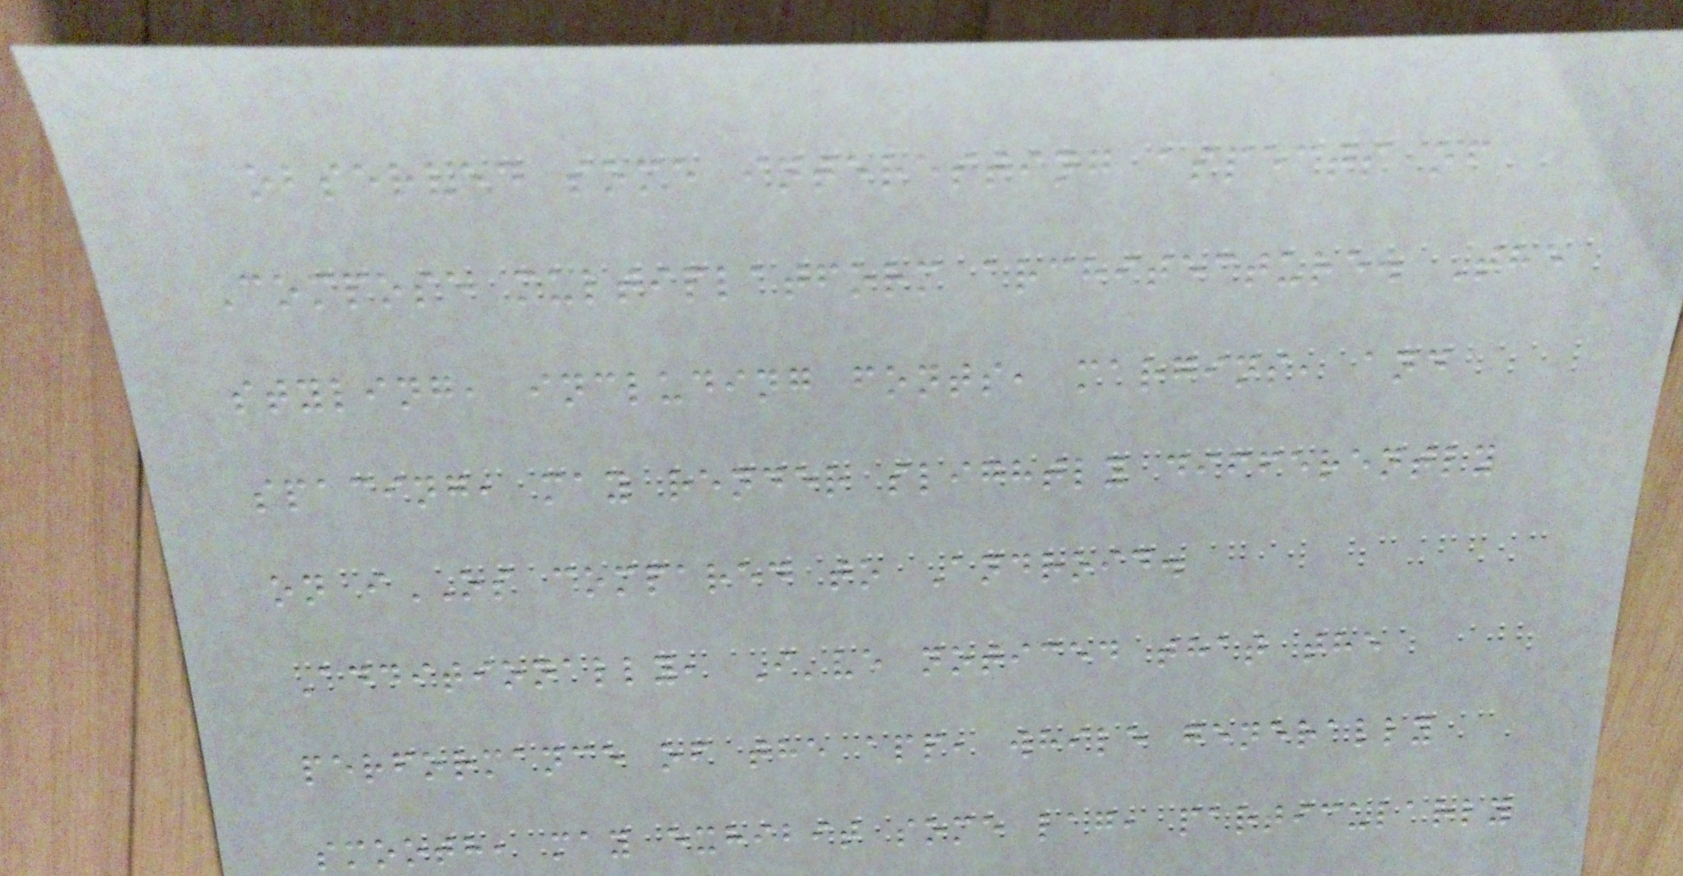observed some interesting aspects of
Compose multiplatform architecture. The
styling, including fonts, margins, and
spacing, may render slightly differently
on iOS compared to Android.
Additionally, I've noticed that the
performance of the app, while generally
smooth, may exhibit some lag, particularly
